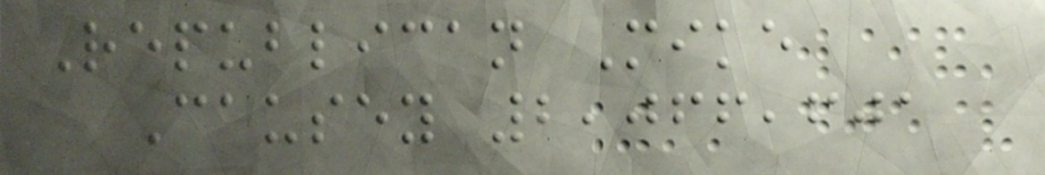Republican Mike
Causey 2,066,601
